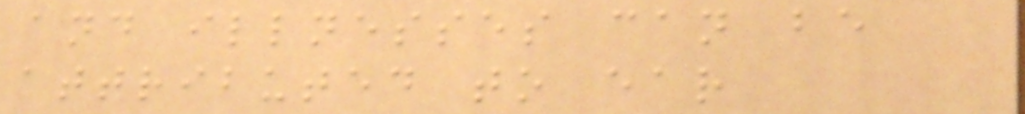and illnesses can be
attributed to ear
